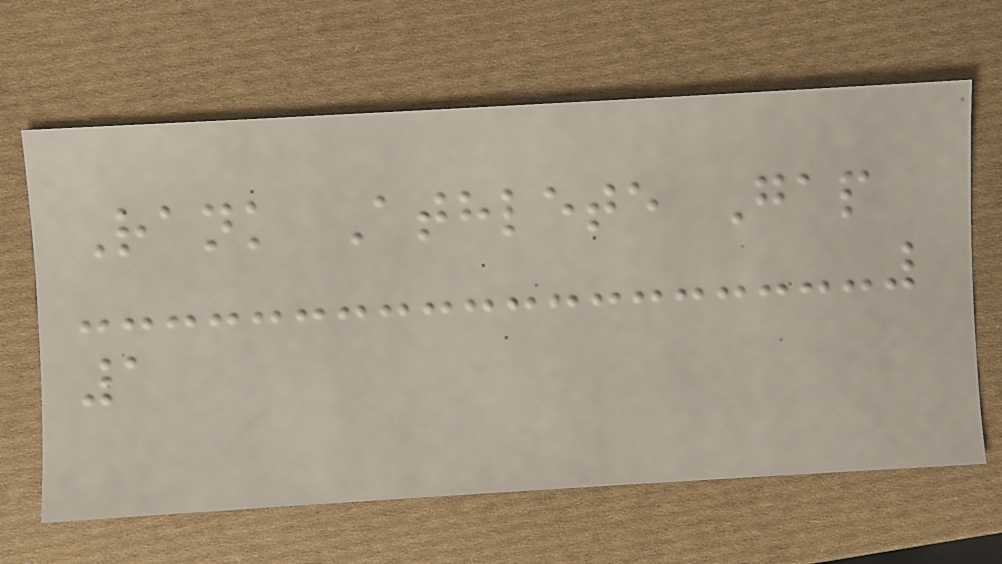Rank Athlete Gap
1
